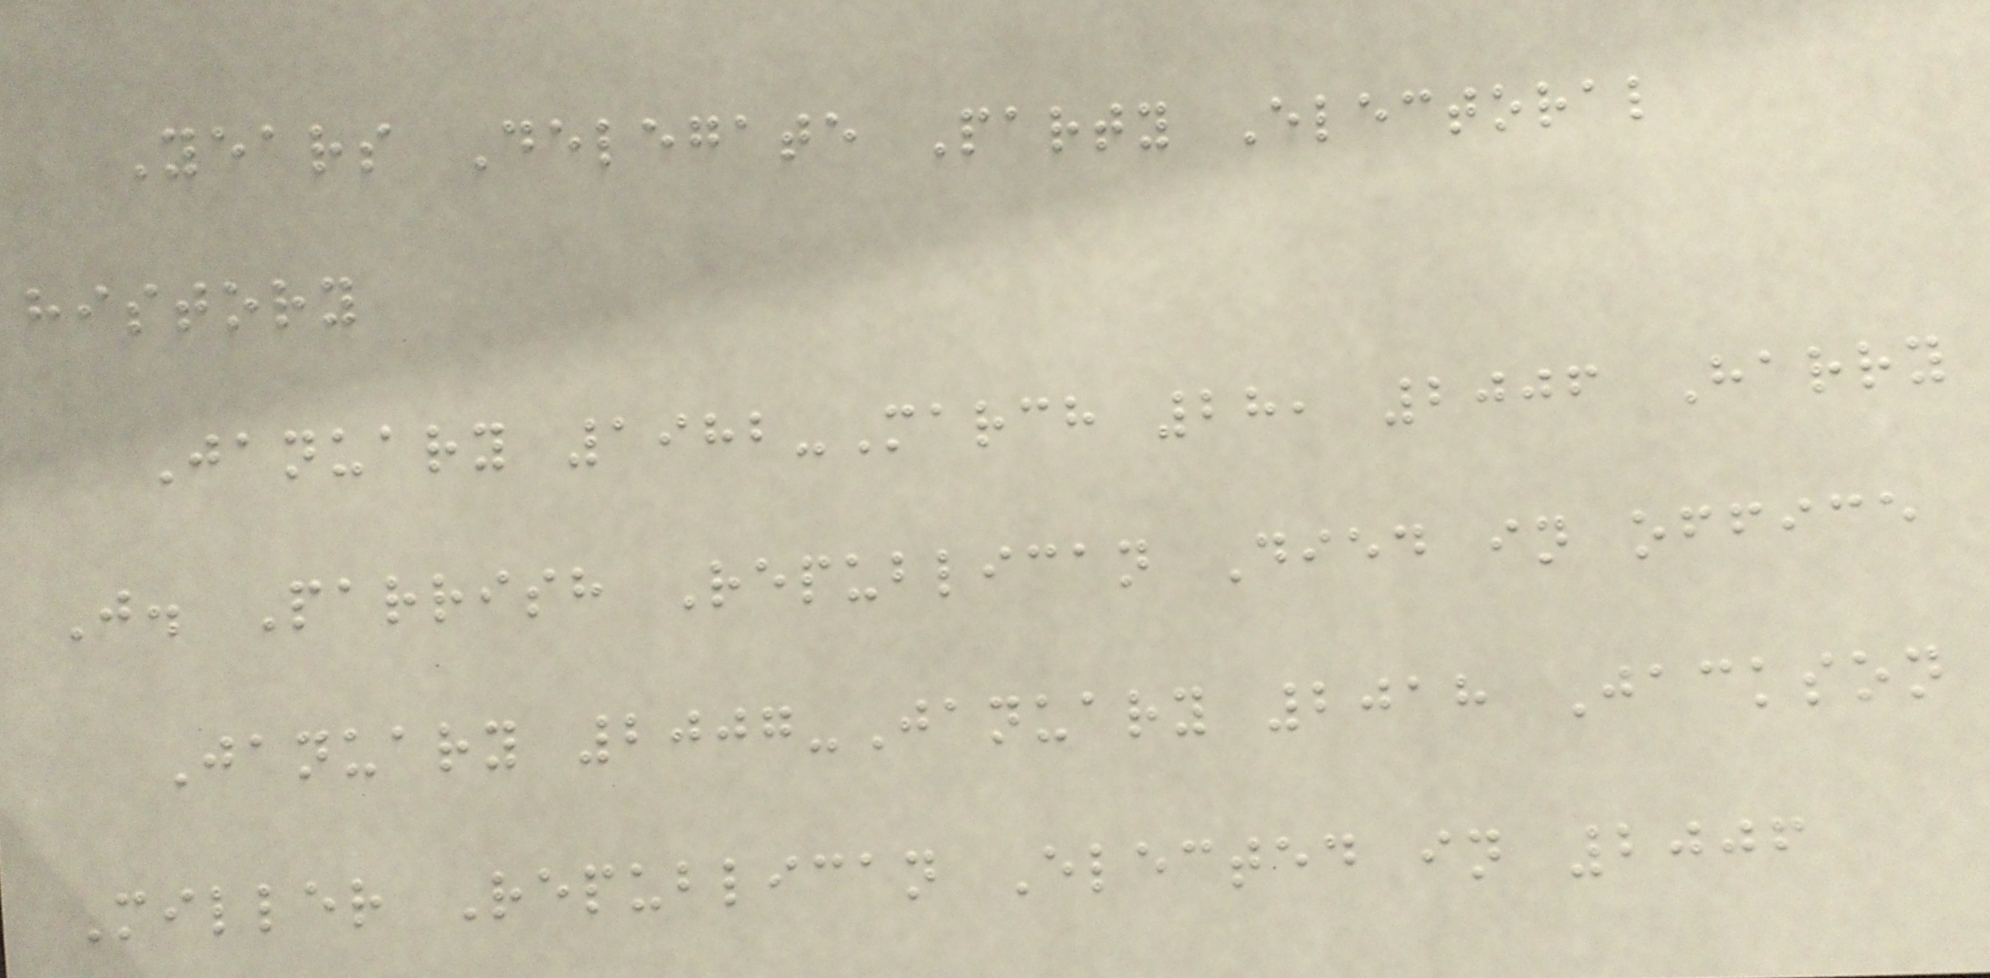Years Delegate Party Electoral
history
January 1982-March 28, 2006 Harry
J. Parrish Republican Died in office
January 2007-January 2018 Jackson
Miller Republican Elected in 2006
